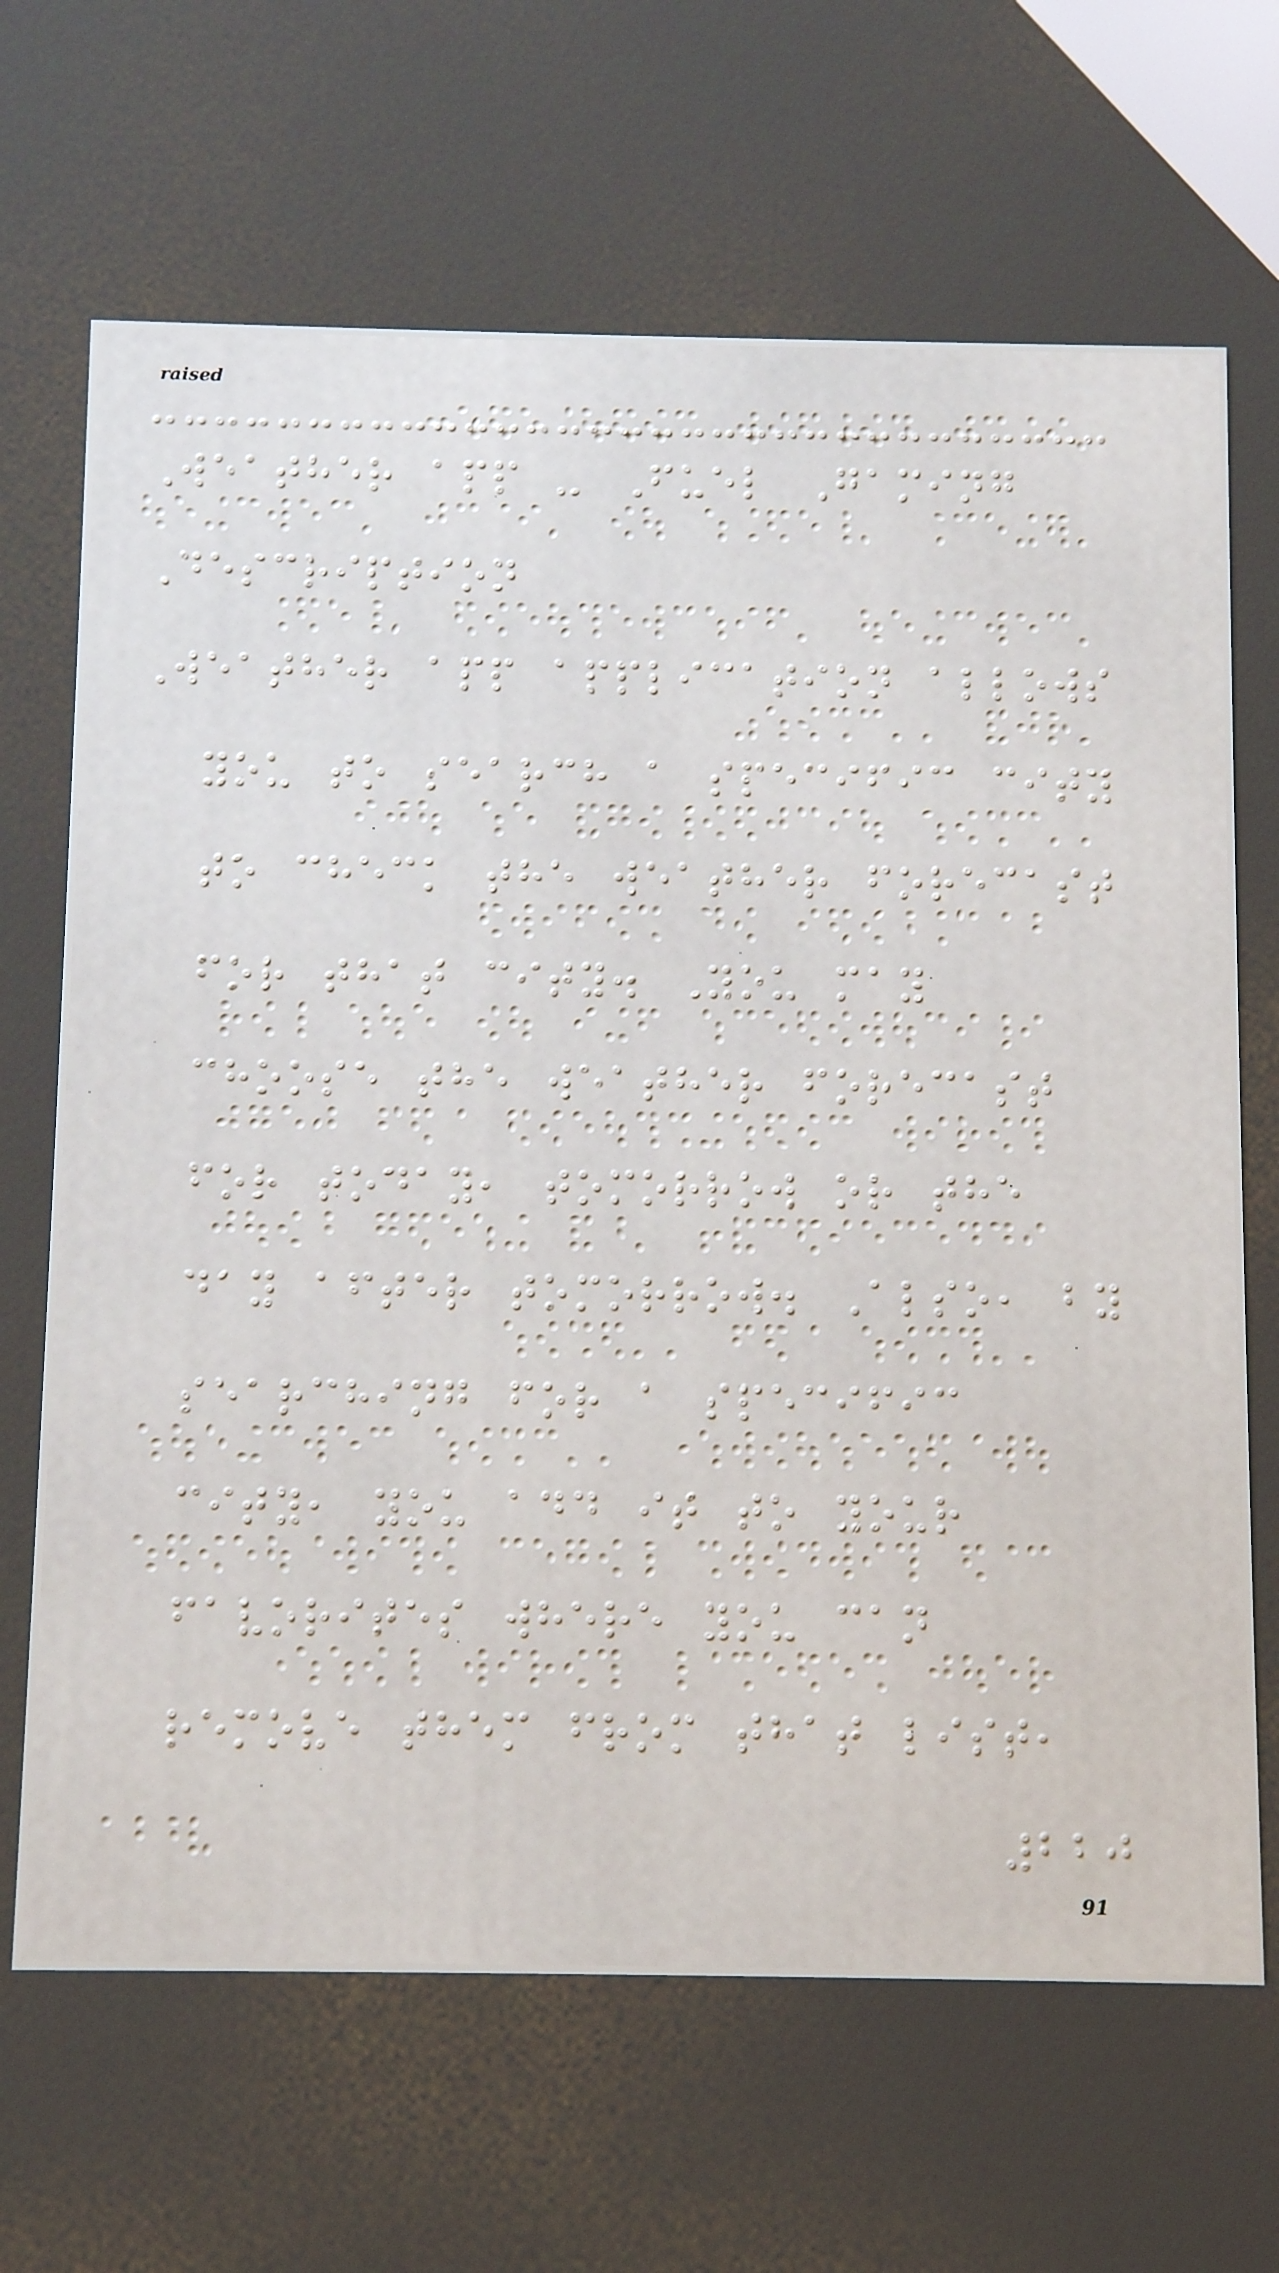Weather app - Fuel Gaming
Description
Weather app application allows
you to search a specific city
to check the weather forecast
for that city. You may
choose the weather forecast
for today, tomorrow or the
day after tomorrow. Also, by
searching for a specific
city, you add it to your
favorites where you can
remove them from that list,
220
